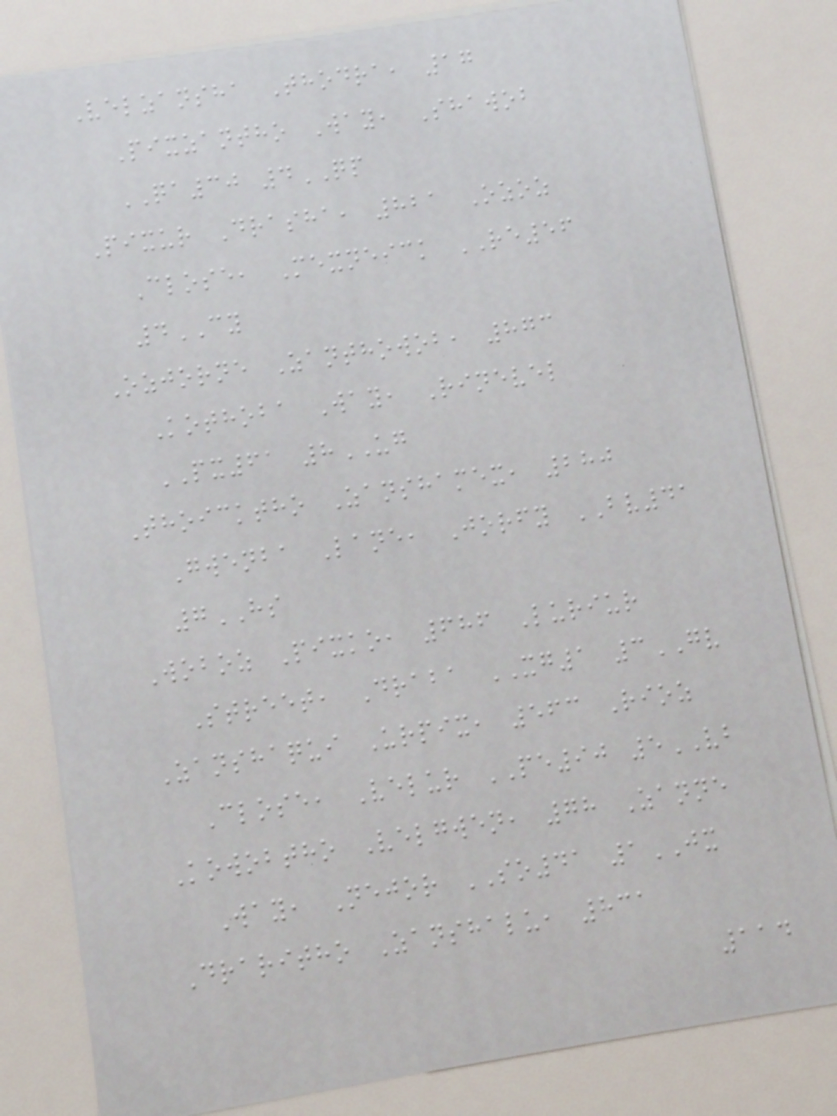Velzansha Thodra, 17
Pixzantho Way, Shawob
QA30 4QP
Pixur Drasha, 821 Ozoz
Close, Mexneick RE56
4CY
Ozjorne Zanthowob, 873
Kothoba Way, Rinevel
PX61 8UG
Thoicktho Zanshamex, 280
Gwenba Lane, Jorfy BV41
7HS
Woboz Pixko, 686 Luriur
Street, Draba XG1 3GV
Zanshaqui Urpix, 563 Rioz
Close, Velur PE90 5VB
Kowobtho Velgwen, 78 Zanne
Way, Nejor SO41 1JX
Draritho Zanshalu, 831
114
